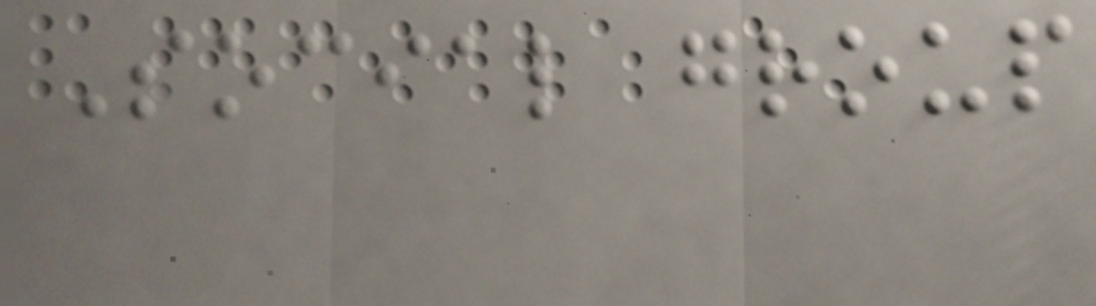Social group
